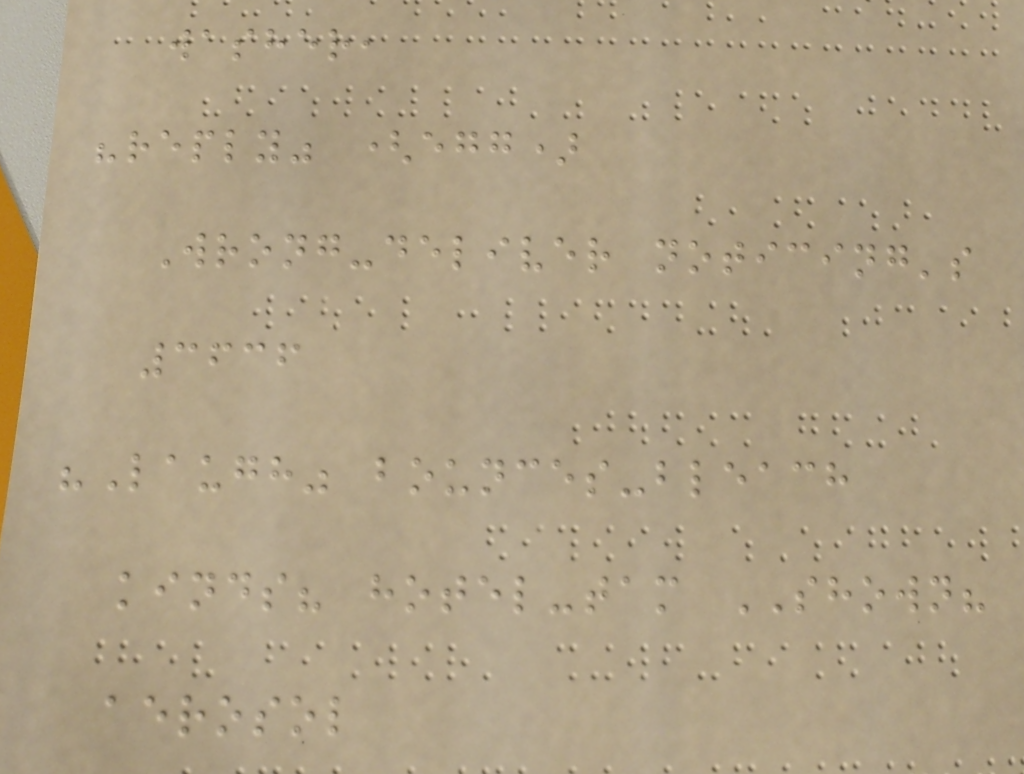washer,
"reply" (egg)
Wrong-deliver noticing's
3636
"Laugh" bounces-bleach
kinds? hotel-tam SHOWN?
aerosol
